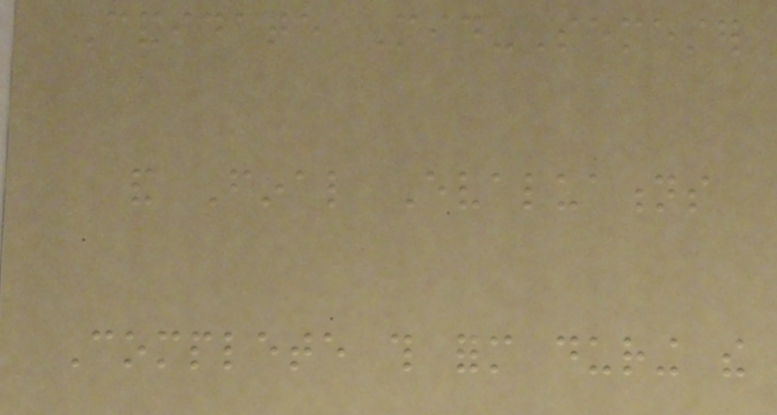Candidate Mid-Semester
and Final Evaluations
Complete this form during the
